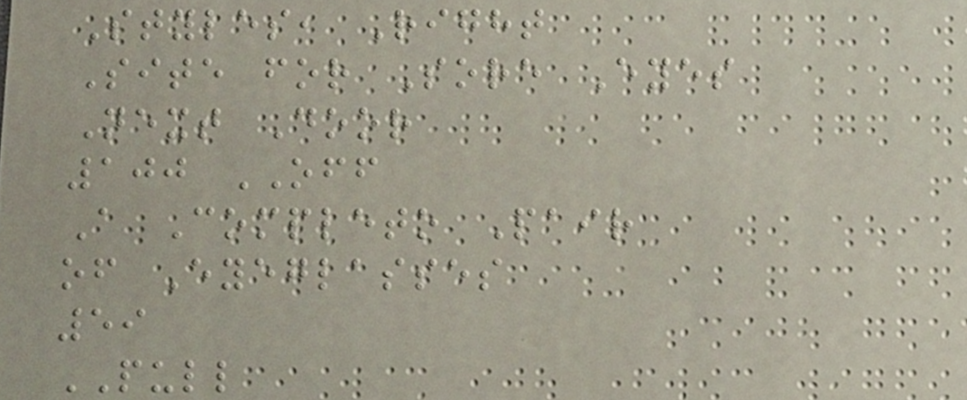Styles, Right
Site for Sore Eyes
Next Door
100 OFF
A Completo Pair
of Eyeglasses
59
PULL
